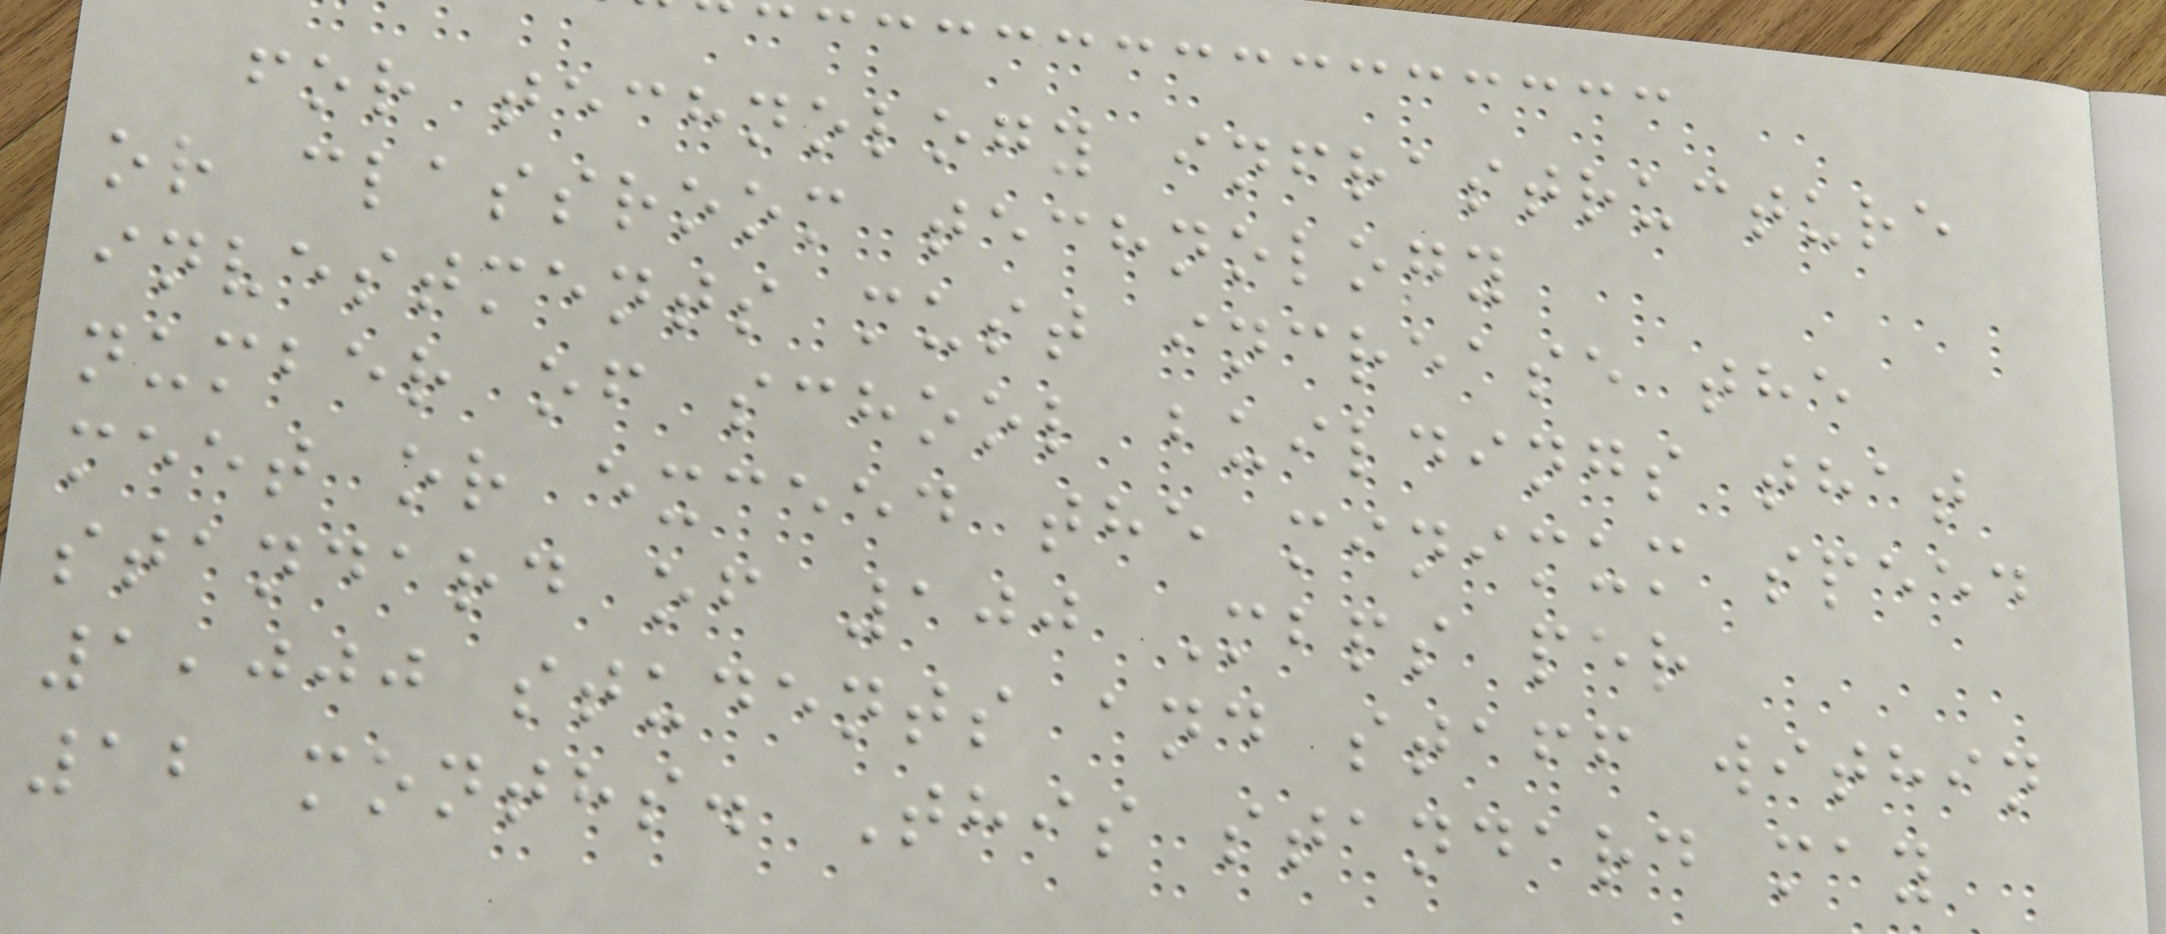for technology infrastructure
or classroom technology
investments must increase the
number of school buildings that
meet or exceed the minimum speed
standard of 100 Mbps per
1,000 students and staff within
12 months. This standard may
